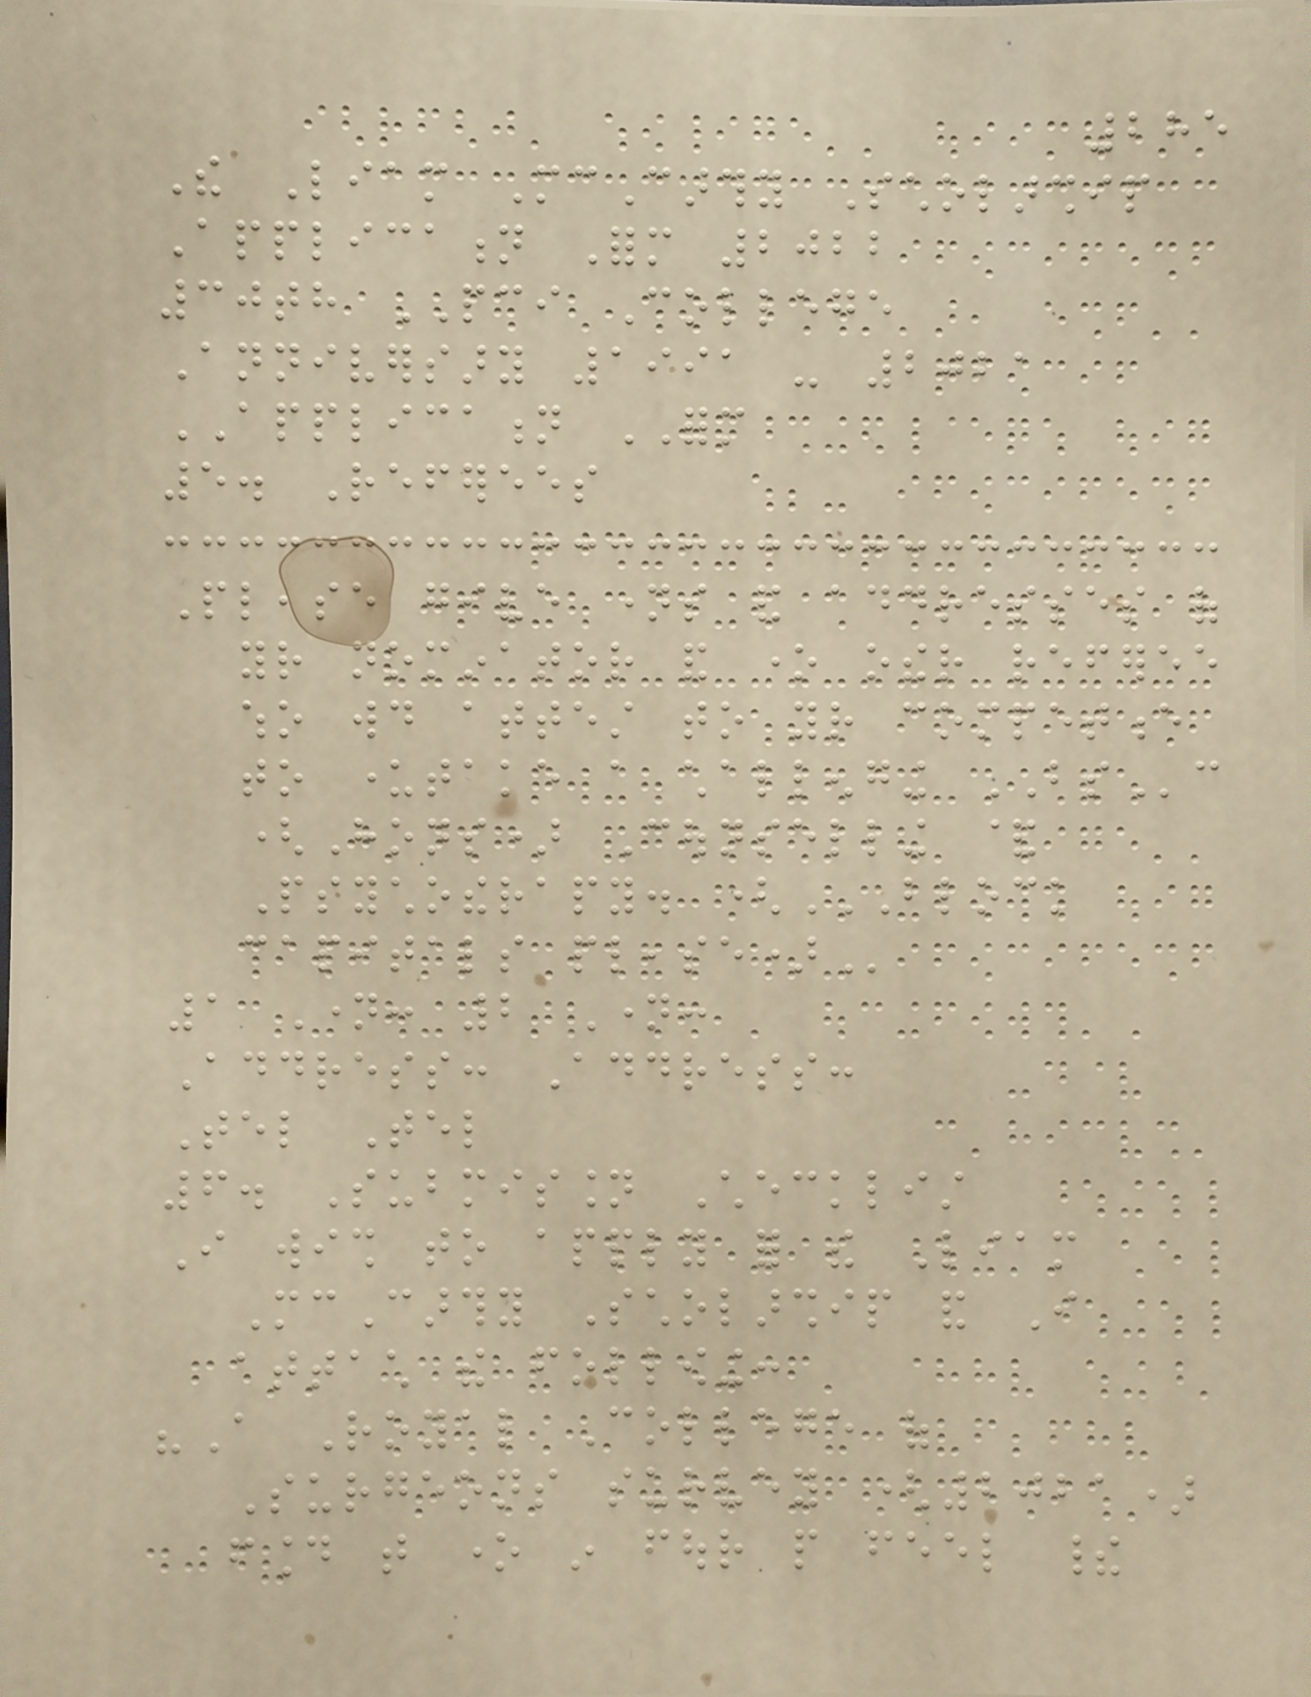285
The Liam McCarthy Scholarship
Application Form 2022
30th PCI College
Anniversary 1991 - 2021
APPLICATION FORM
5. Referees
Please give names and addresses of
your nominator and one other referee
who would attest to your competence
to undertake a challenging BSc
(Hons) Counselling &
Psychotherapy. (BLOCK
CAPITALS PLEASE)
1 Name: 2 Name:
Address: Address:
Tel Tel
6. Submission Checklist
I wish to apply for the Liam
McCarthy Scholarship and I
attach the following:
"A Royal College of
Surgeons survey (2021)
found that one in four people feel their
